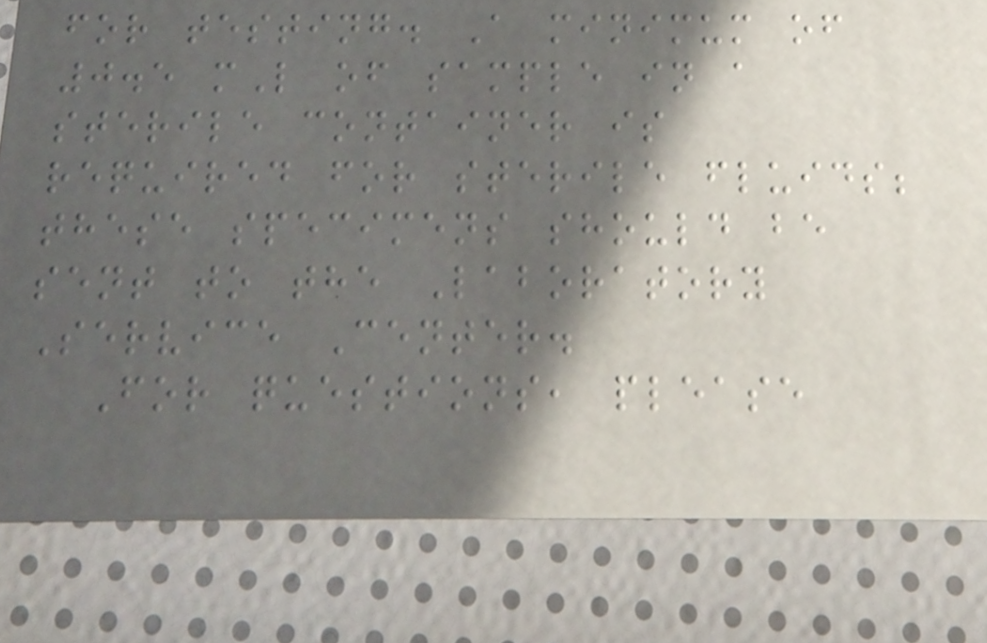for testing. A minimum of
0.5 mL of sample in a
sterile container is
required for sterile fluids;
these specimens should be
sent to the Laboratory
Service Center.
For questions, please
